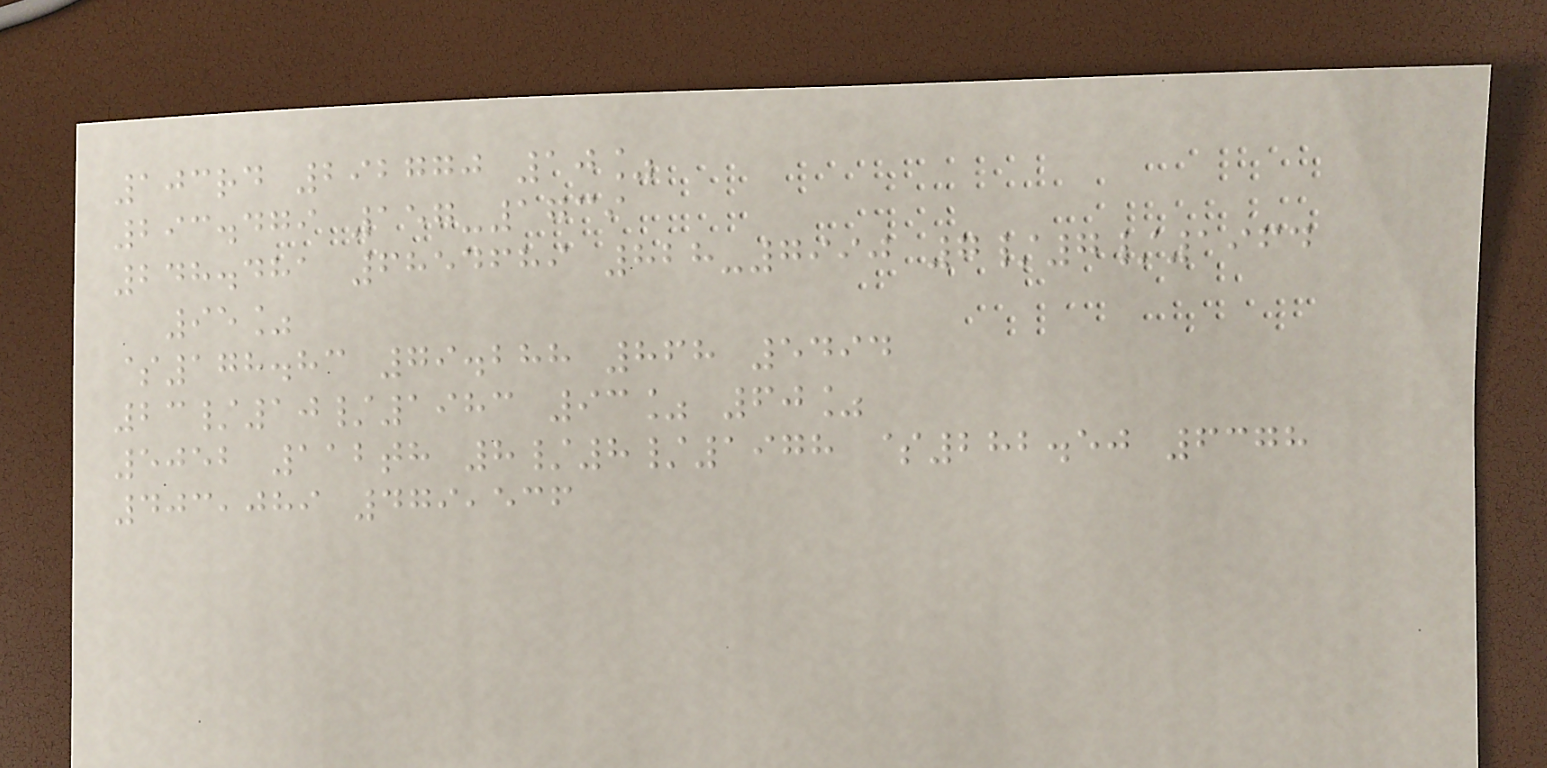103rd 292770 10%
293.479 157-1739
248.481 6854689 828-7990 7/7/1964
95%
$178.83 79.288 868 5494
23/10/1983 93% 60%
5052 112th 8/8/1978 $282.50 6378
403,089 479,536
